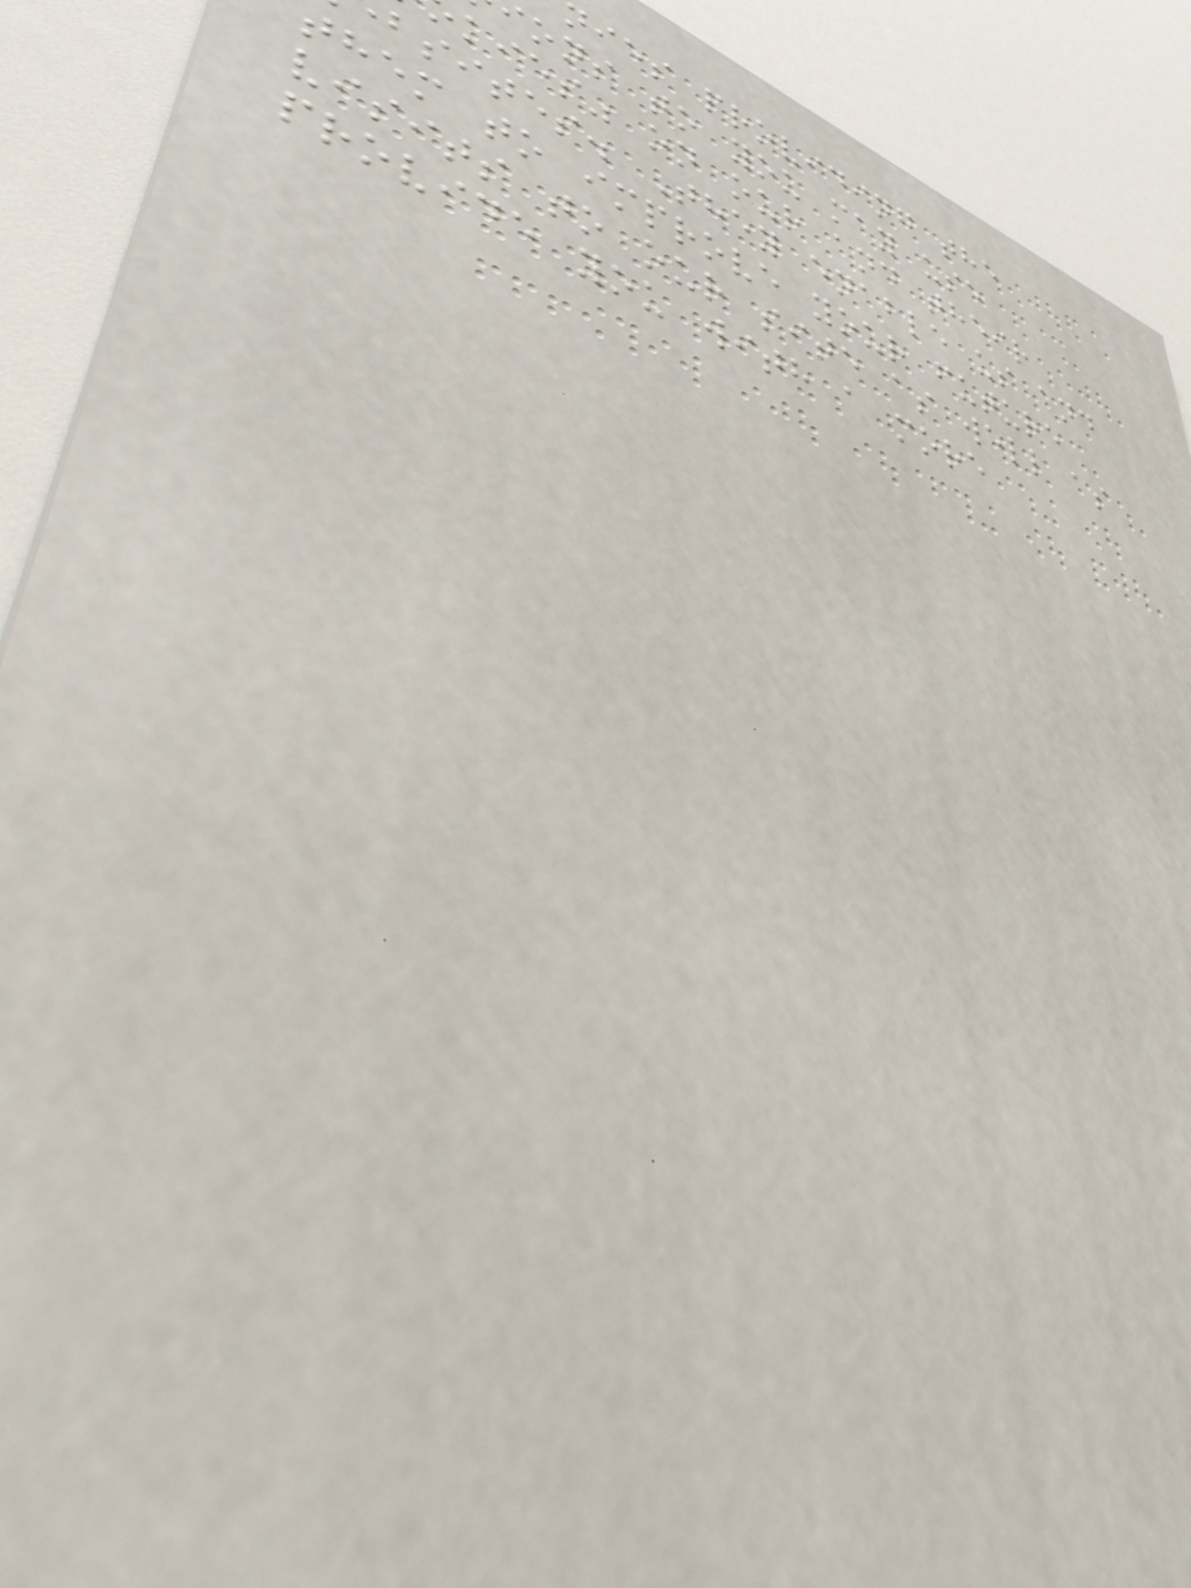nies providing the
ons to you may use
kies" on our and their
bsites. They enable us and
them to improve your future
visits to our site as well as
provide you with a more
